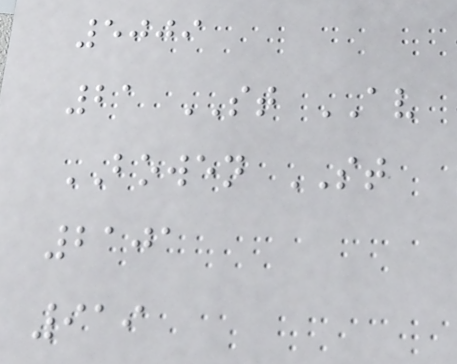5009
21 ST AV
BOWEN ST
2101
919
